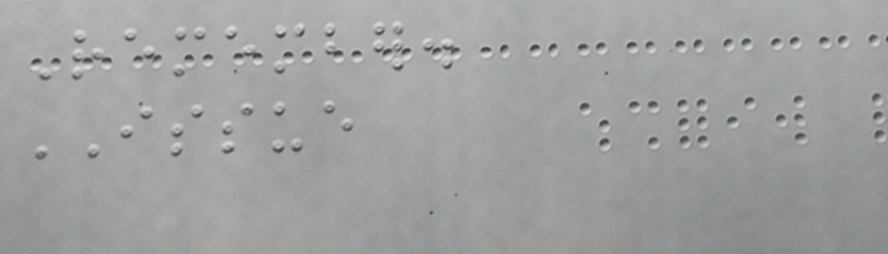Remember.
ISSUE
